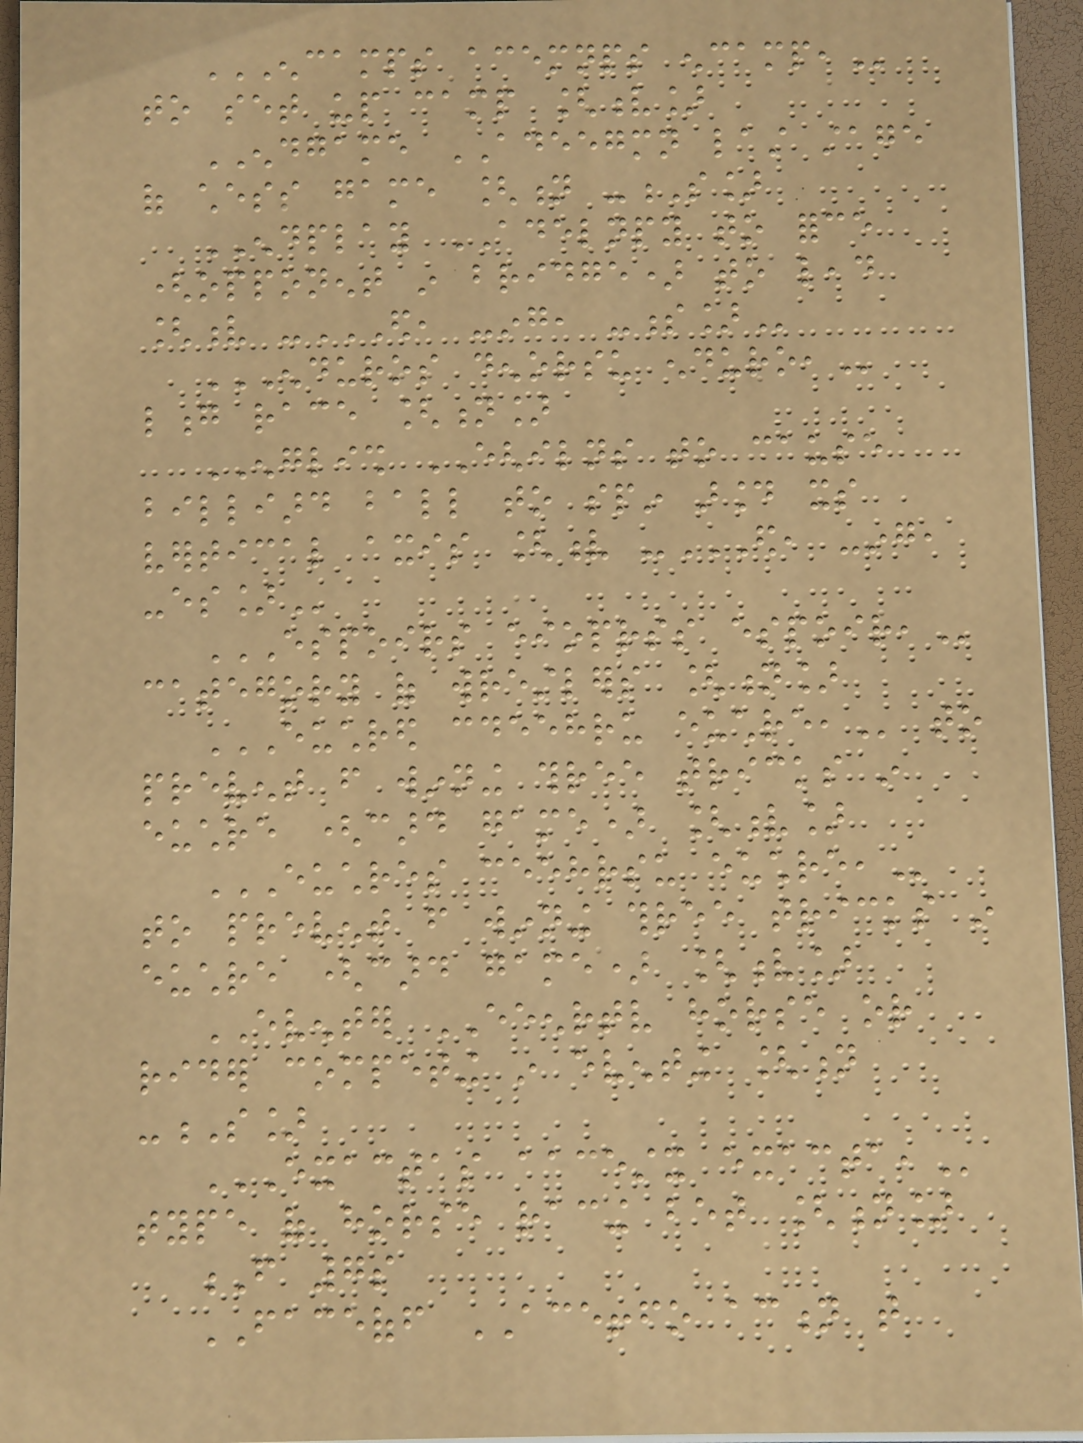ENCAMPS ACEMNPS ENCAMP,
to set up camp [v]
ENDGAME ADEEGMN last stage
of chess game [n -S]
ENDPLAY ADELNPY to force
(opponent in bridge) to lead
[v -ED, -ING, -S]
ENDUROS DENORSU ENDURO,
long race [n]
ENGLISH EGHILNS to cause
billiard ball to spin around its
vertical axis [v -ED, -ING,
-ES]
ESPOIRS EIOPRSS ESPOIR,
category of wrestlers [n]
EUCHRED CDEEHRU EUCHRE, to
prevent from winning three tricks in
euchre (card game) [v]
EUCHRES CEEHRSU EUCHRE,
to prevent from winning three tricks in
euchre (card game) [v]
EVENTER EEENRTV horse or
rider competing in eventing [n
-S]
EXACTAS AACESTX EXACTA,
type of horse racing bet [n]
F 7s
FACEOFF ACEFFFO action that
